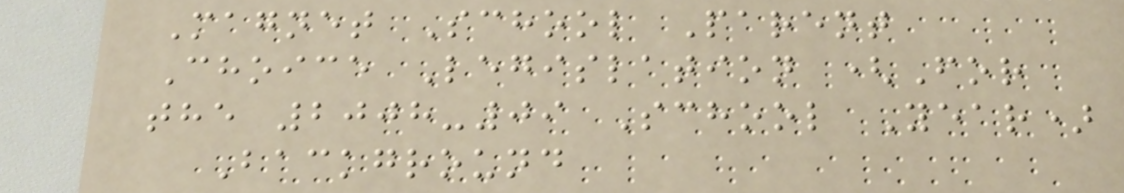Magnet School Parent
Choice Legislation (For
the 2008-09 School Year)
Background
